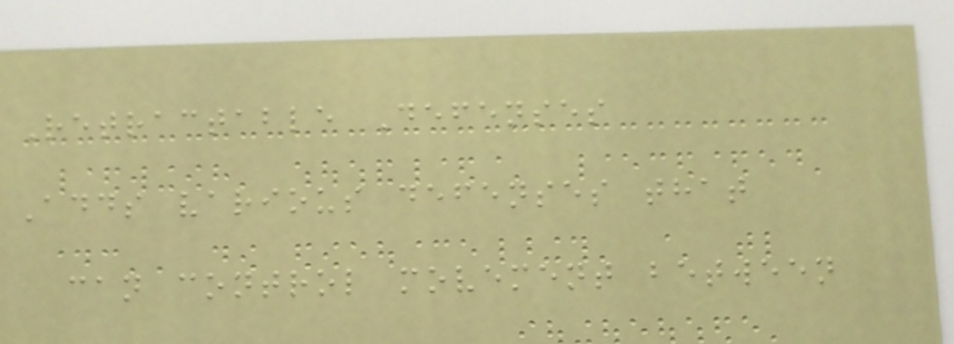Retractable Defenses
Adds various defenses that
can control movement between
